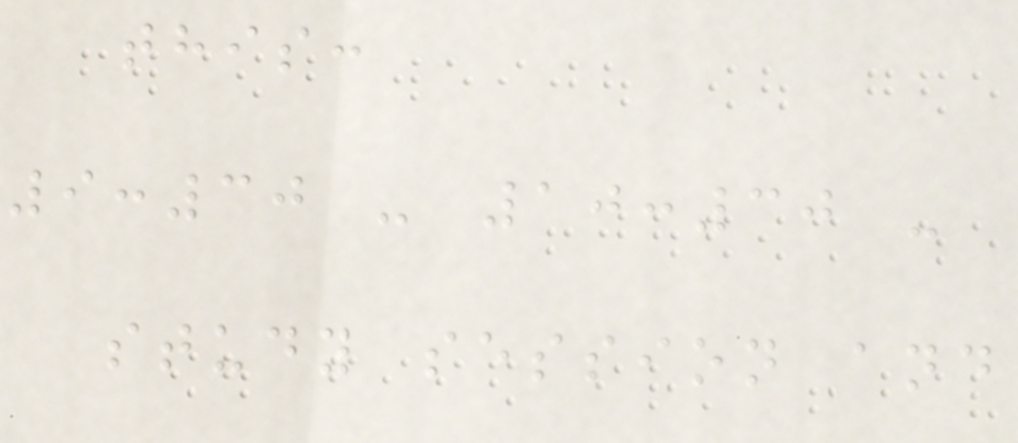this:
9:30 - 10:30 -
study session and
